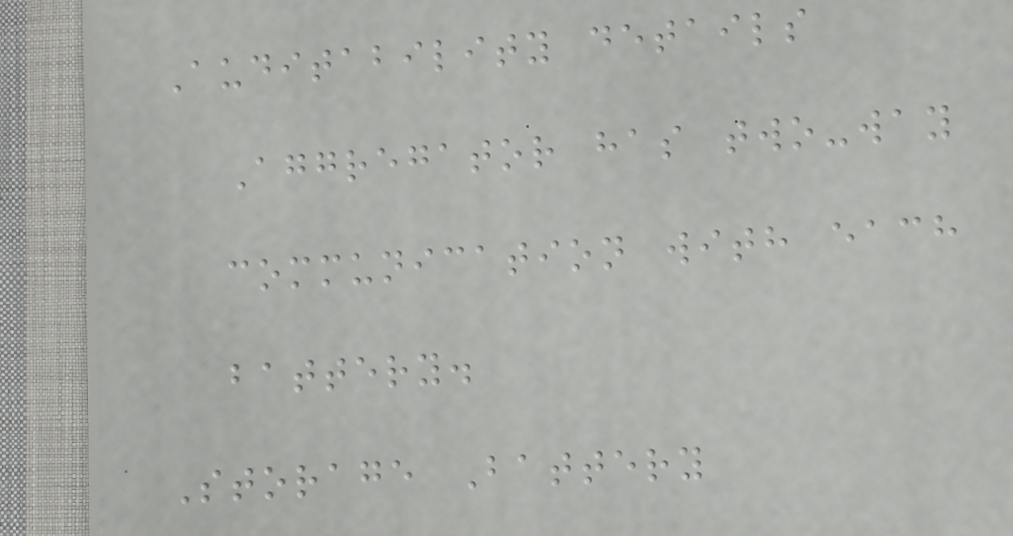Auditability details
Aggregator has two-way
communication with each
battery.
Storage Battery
